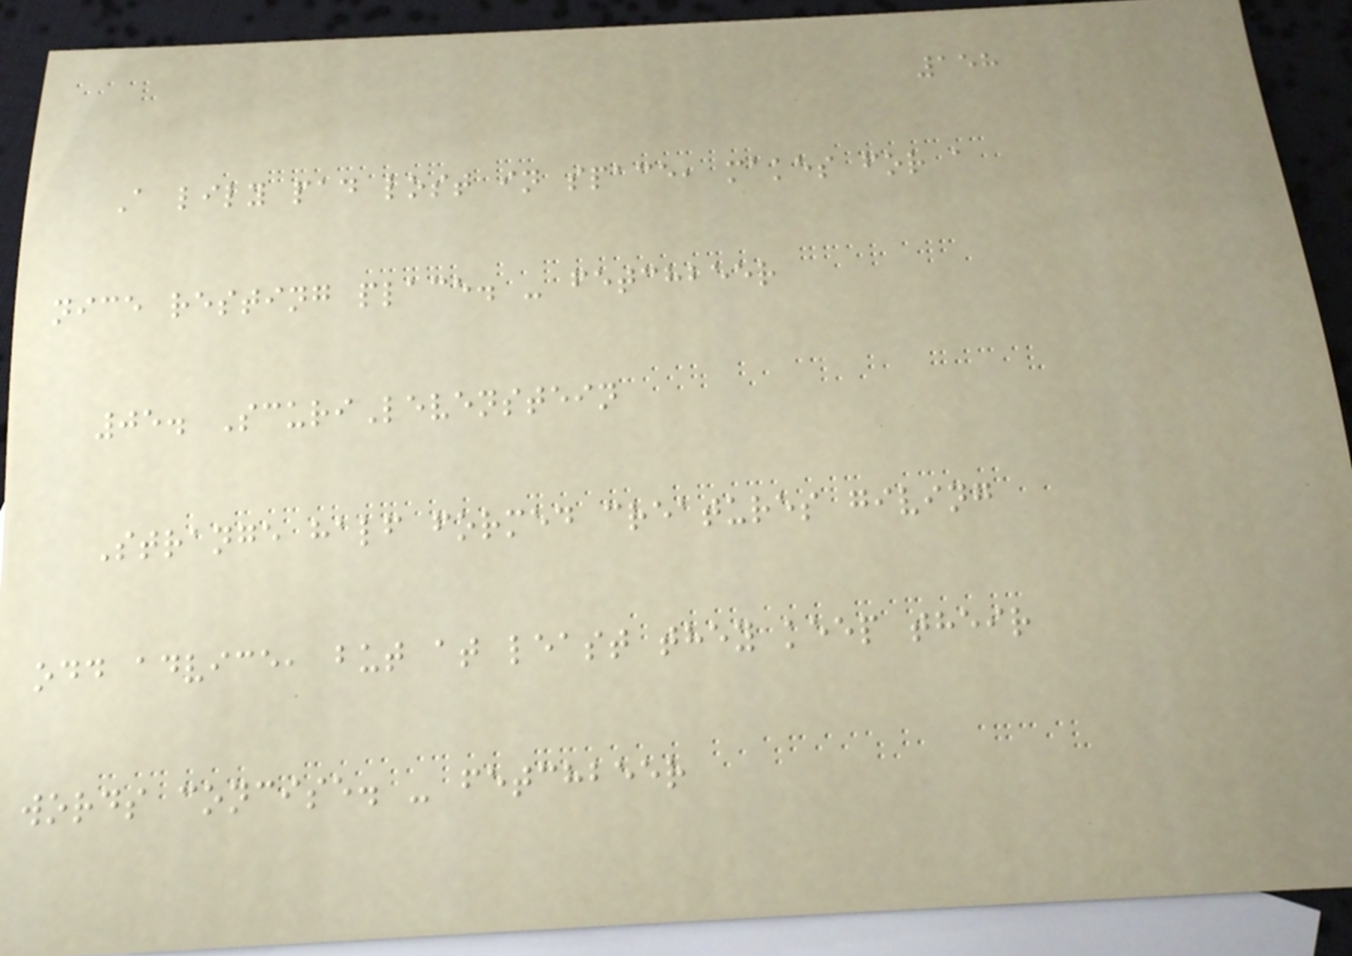158
A lily pad lost in space, makes for a
nice resting place. - fetchbeer
05. ScuriLevenstein
Strange half formed creatures giving
odd advice, but at least they keep their
words concise. - fetchbeer
